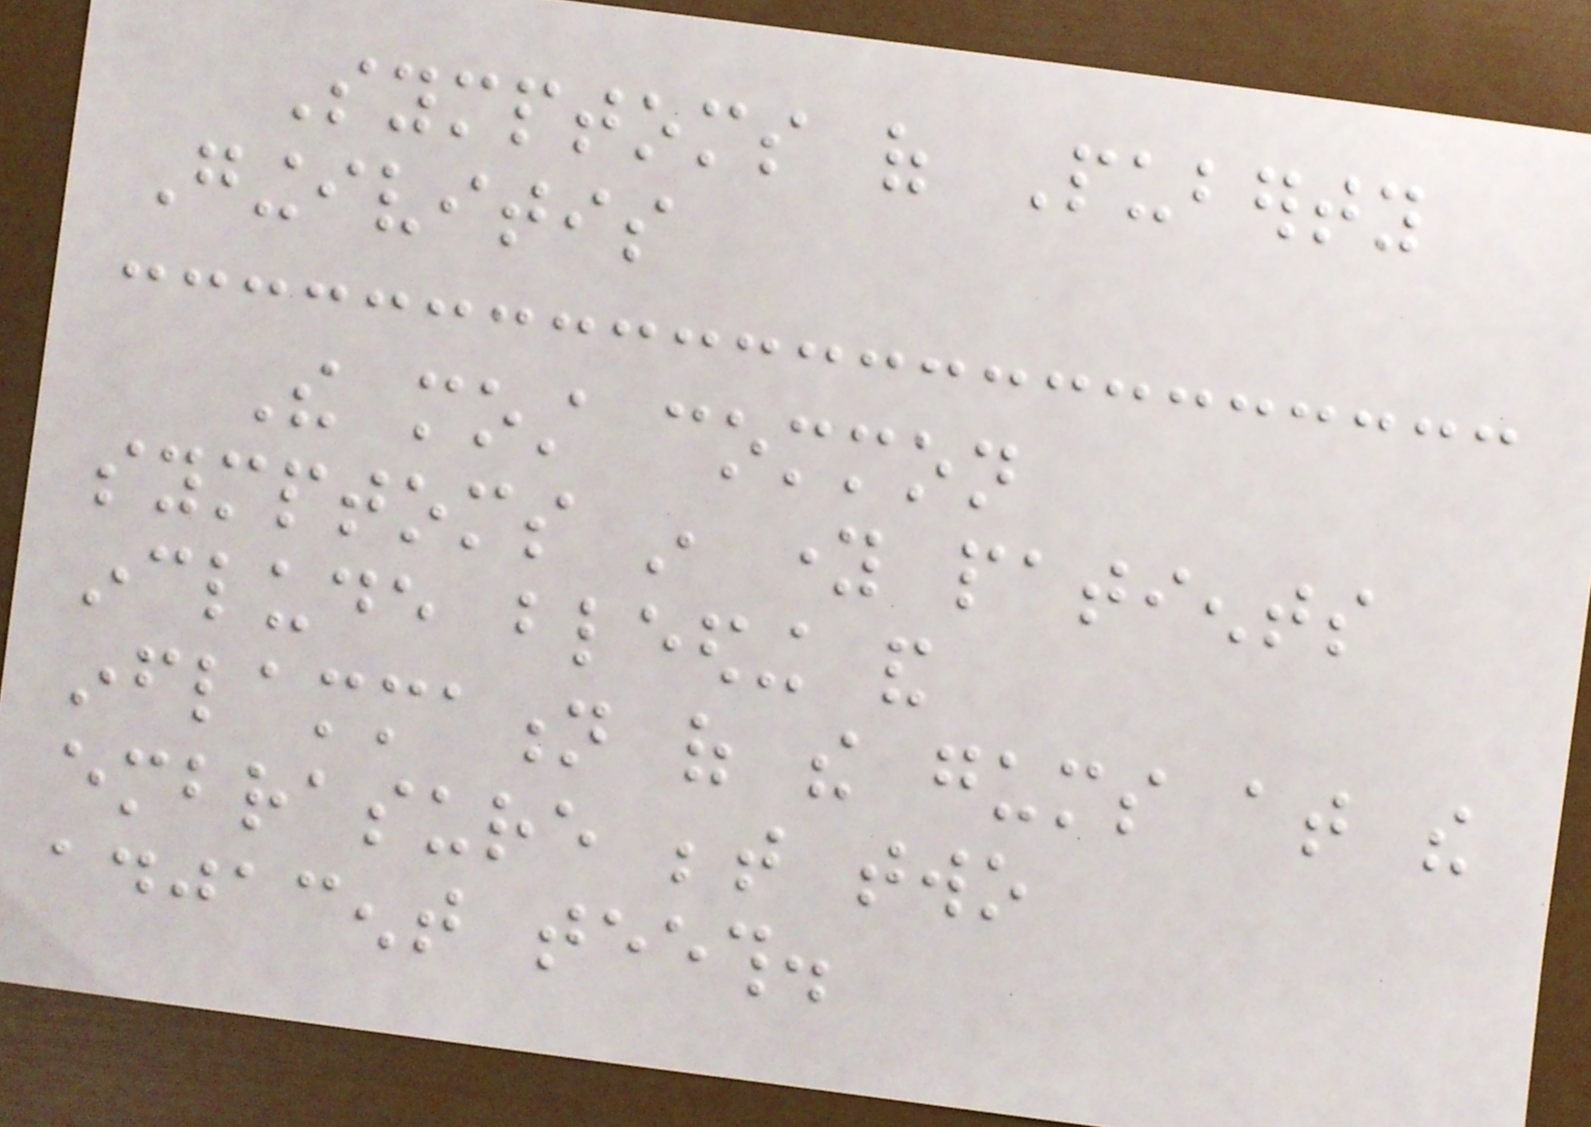Symptoms of Puberty
Gingivitis
The most common
symptoms in young patients
include bleeding and
inflammation of the gums at the
embrasure between two
adjacent teeth.
